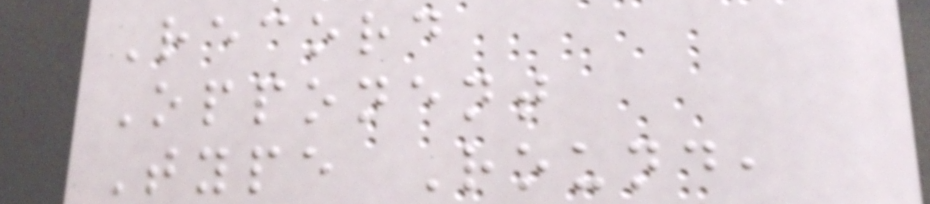Record
Opponent
Type Round,
